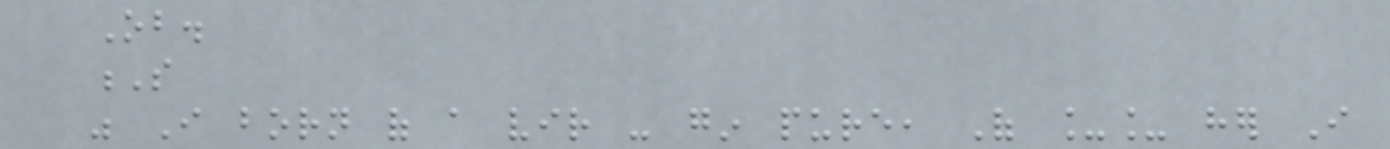Ob.
S
was I born of a vir - gin pure, Of __ her I
